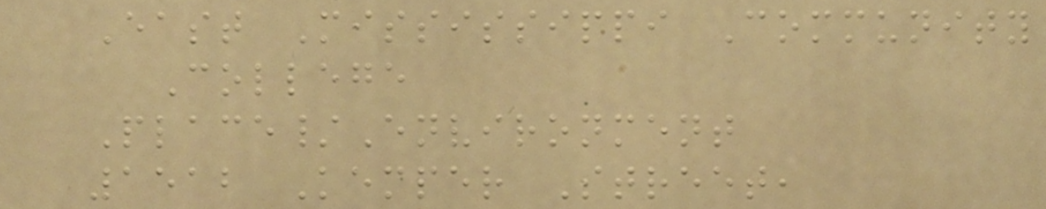East Mississippi Community
College
Place/Environment
1512 Kemper Street,
